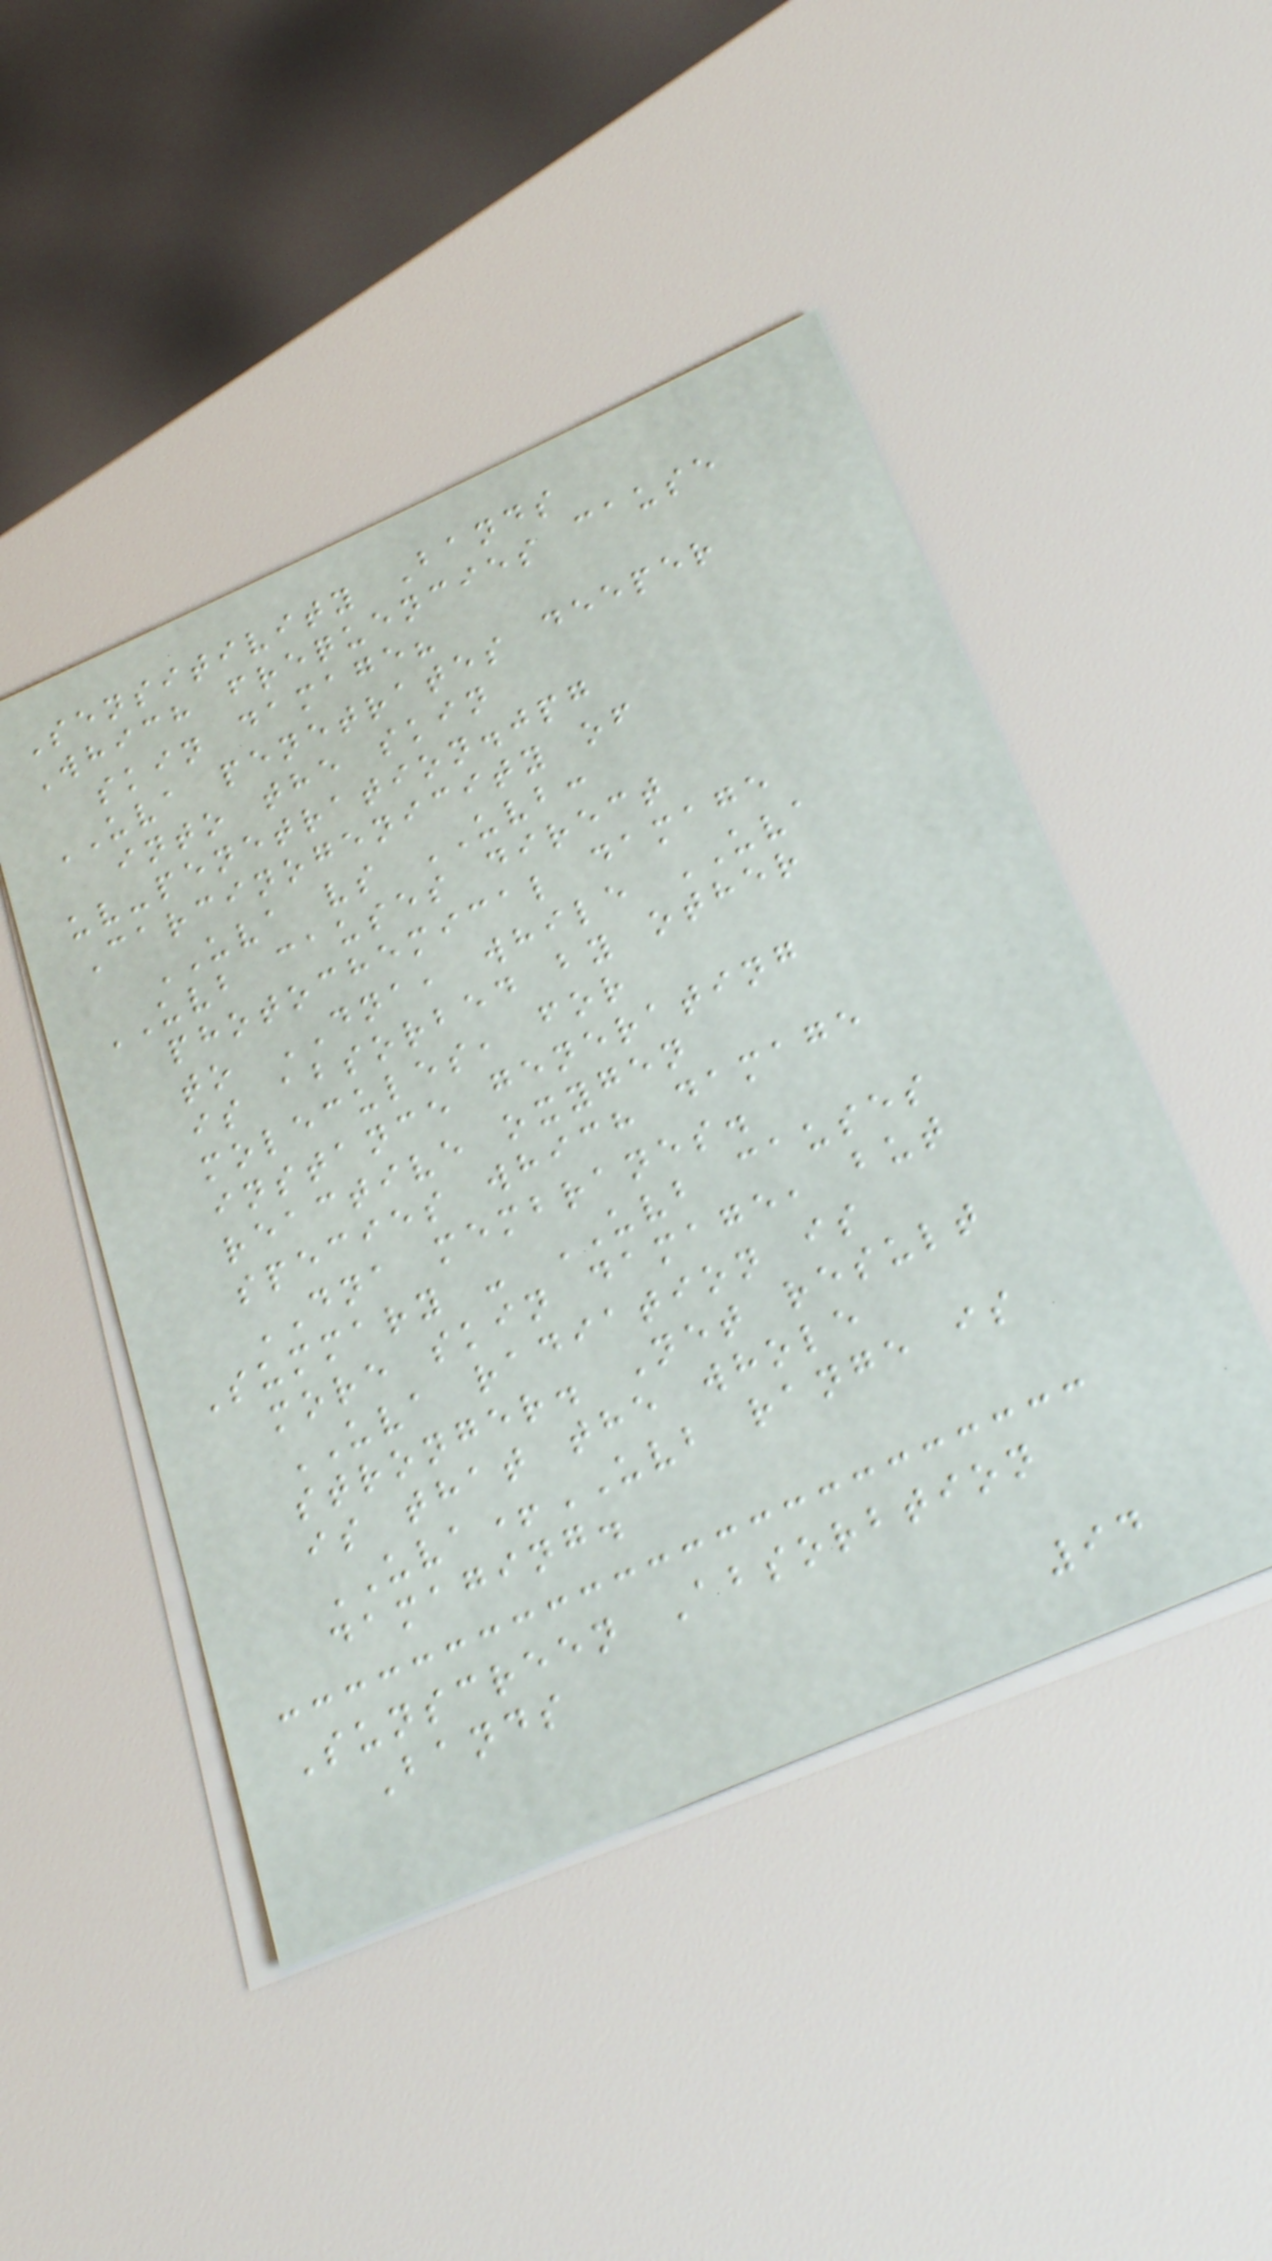Sensitivity Bands
Which frequencies cause
skin damage?
UVA penetrates deeper
into the skin
uv-penetration.jpg
Carcinogenicity of
UVA vs UVB:
UVB causes direct
photochemical damage
to DNA, while UVA
is absorbed by other
molecules, for
instance generating
reactive oxygen
species which damage
DNA membranes.
Summary - UVB causes
more skin damage, but
UVA radiation is
stronger. Net result
is that the whole
UVA+UVB range is
damaging.
Sunscreen Absorbtion
Bands
94
